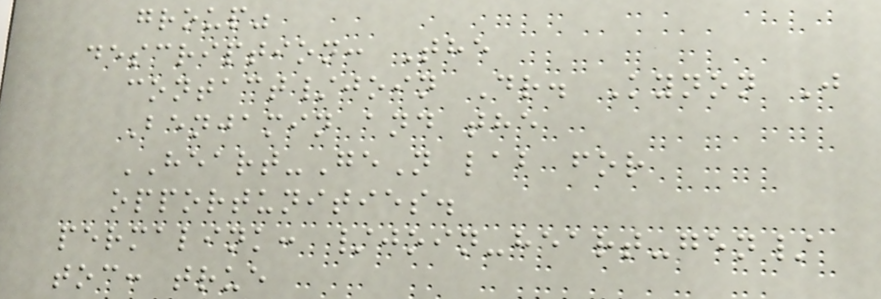group"
description: The
contact/join Dr. Kynon J
Benjamin and the
HEART-GeN lab for
opportunities.
permalink: /join-heart-gen/
toc: true
